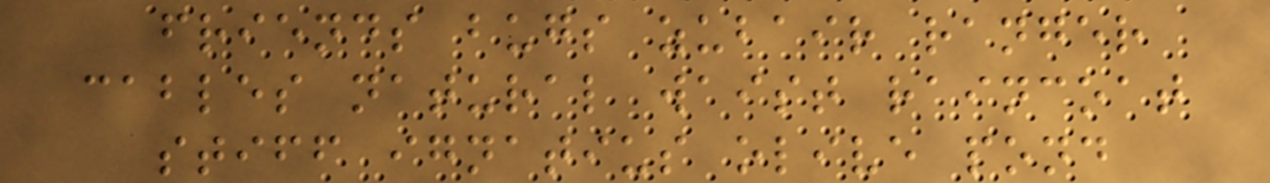friends bugs zubair ranger
cables natural waist raincoat
stiff ignatius olive pond
